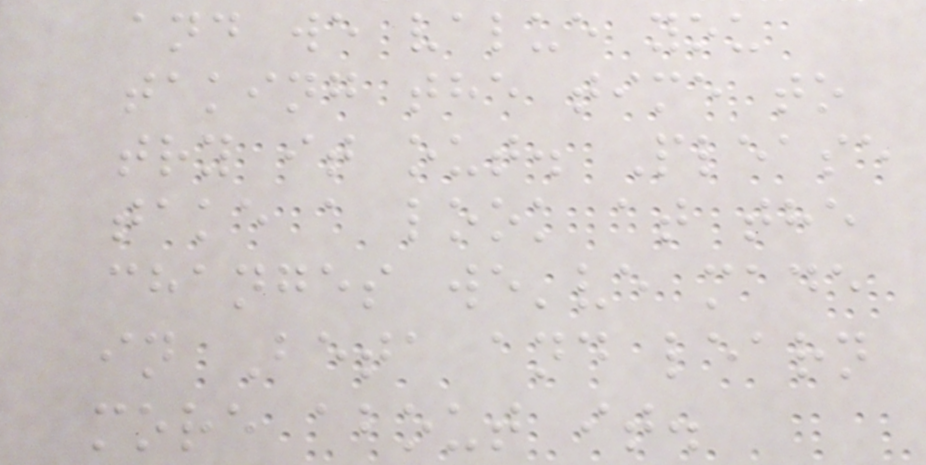and we value you
taking the time to
try it out. Please
take a look at the
changes we've made
in Beta and learn
more about it.
